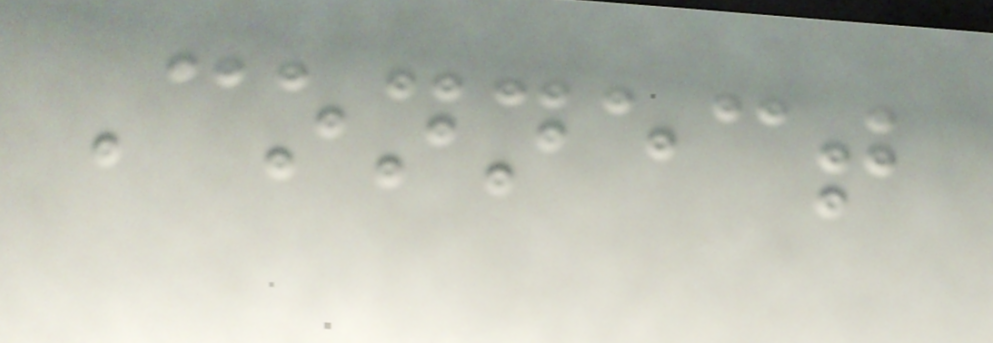Connect
